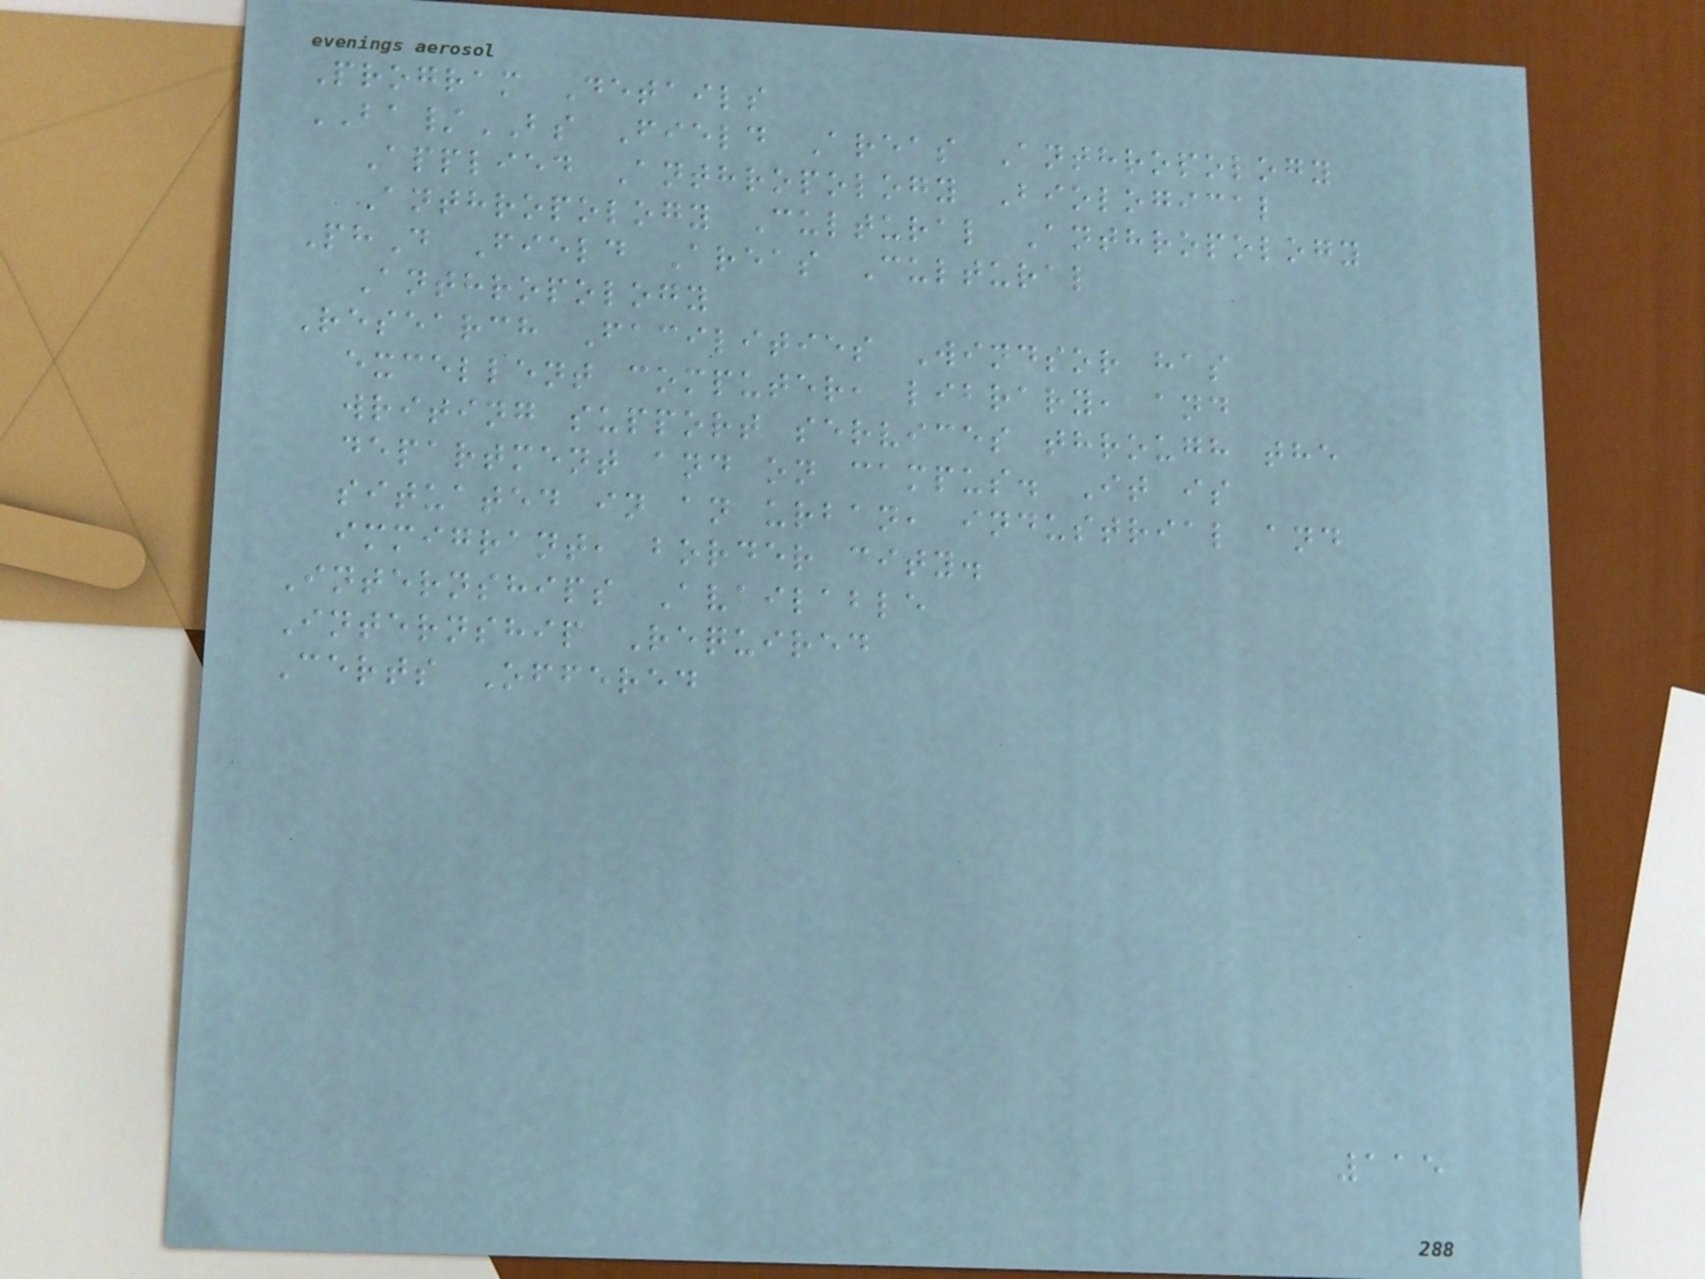Program Details
BA/BS Field Areas Anthropology
Applied Anthropology Biological
Anthropology Cultural Anthropology
PhD Field Areas Cultural
Anthropology
Research Facilities Windsor has
excellent computer, library, and
writing support services through the
department and on campus. It is
situated in an urban, industrial and
immigrant, border city.
Internships Available
Internship Required
Certs Offered
115
